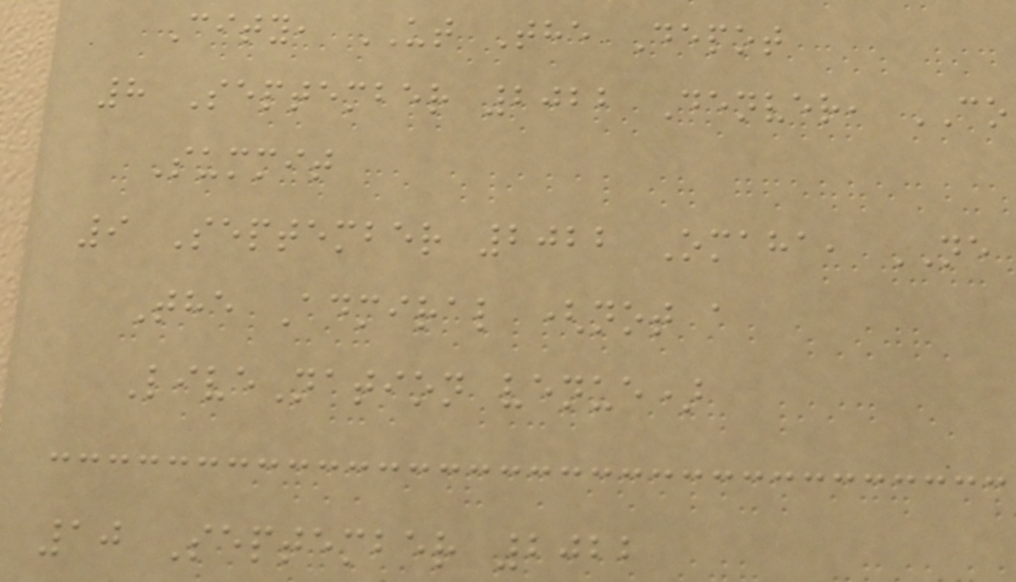City, UT The Depot
8 September 2022 Denver, CO
Summit
9 September 2022 Omaha, NE
The Admiral (not a
LiveNation venue)
10 September 2022
